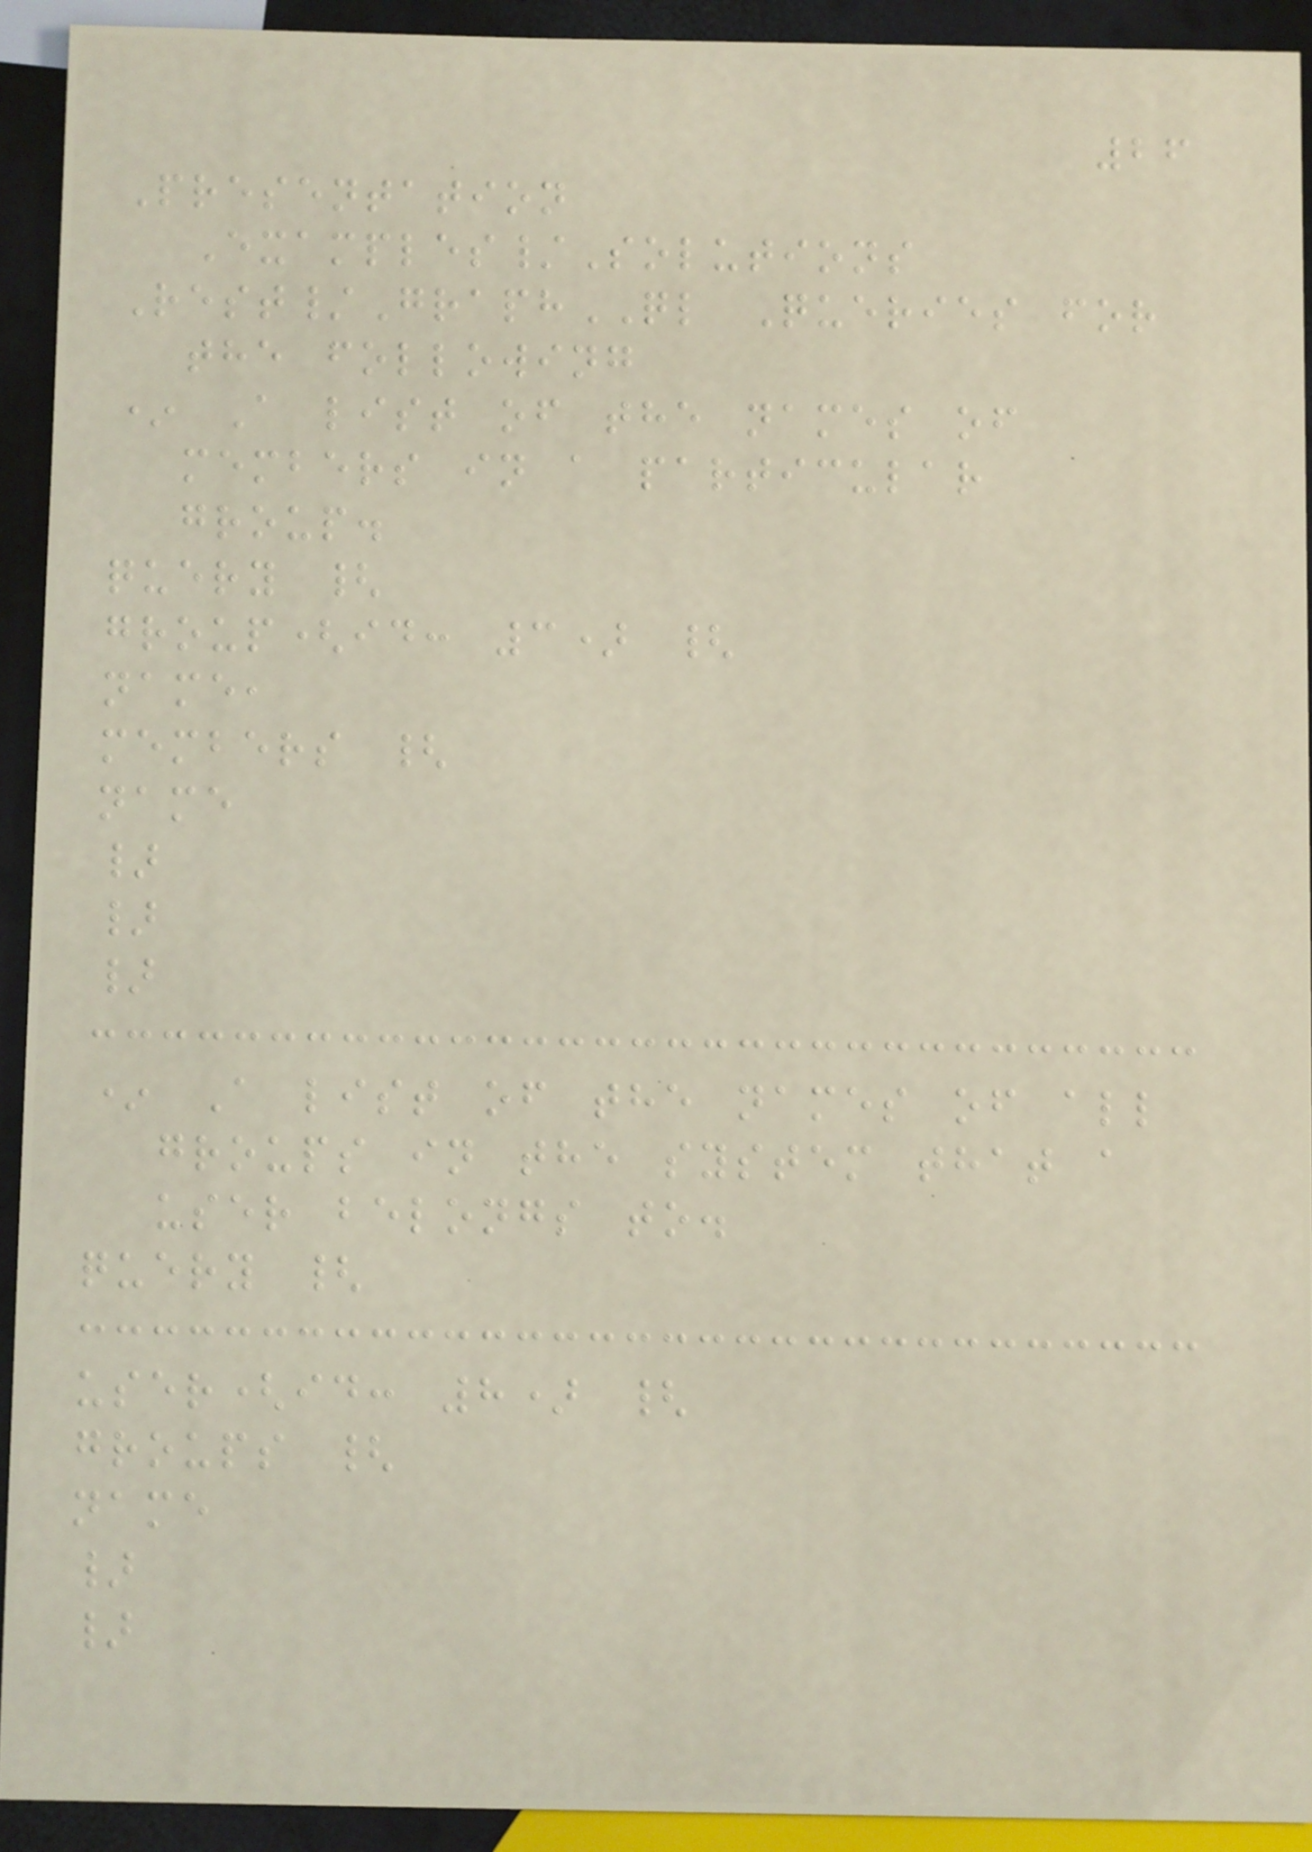26
Presentation
Examples/Solutions
Rest/GraphQL Queries for
the following
* A list of the names of
members in a particular
group.
query {
group(id: 3) {
name,
members {
name
}
}
}
* A list of the names of all
groups in the system that a
user belongs to.
query {
user(id: 8) {
groups {
name
}
}
